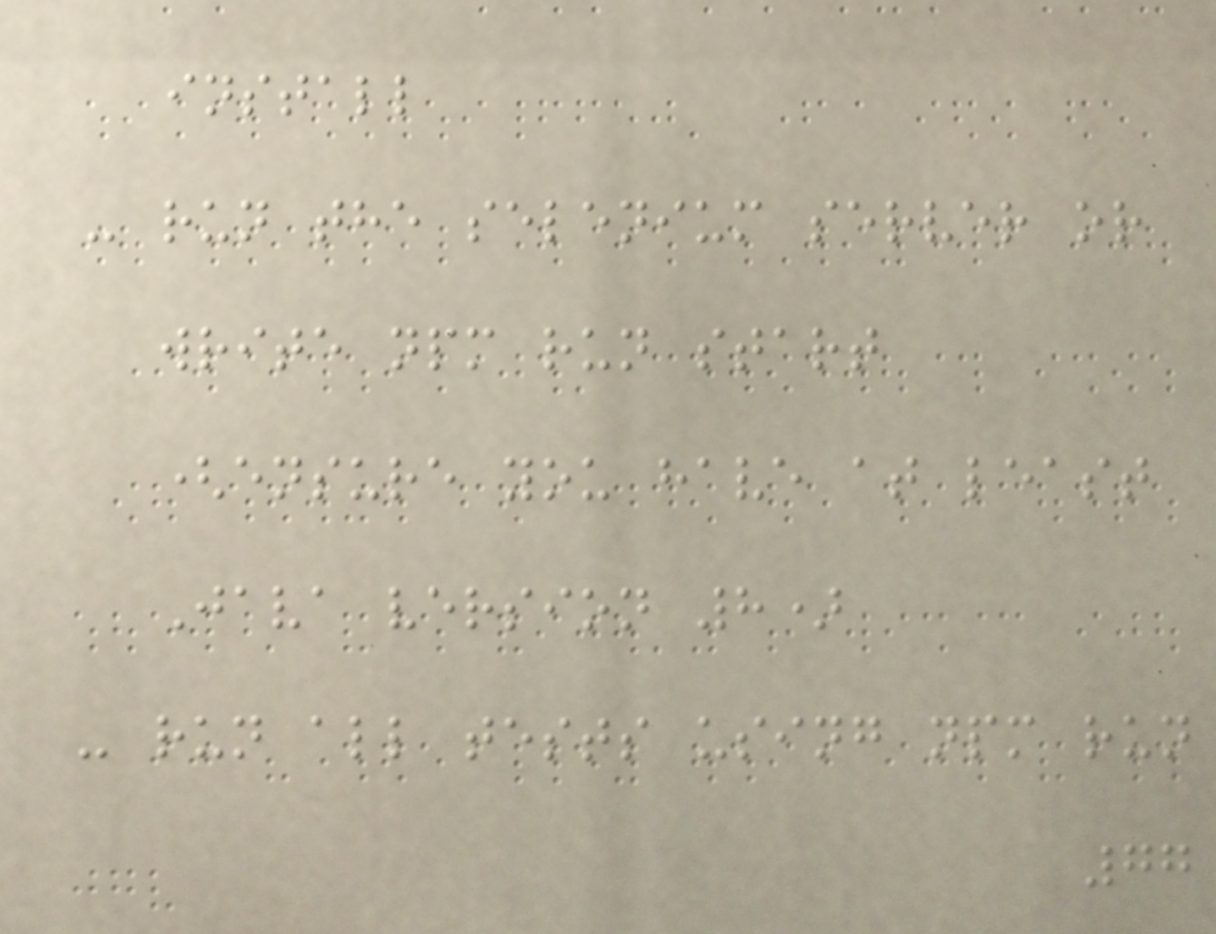install
- run the selenium server or
write npm run start
(ensure you have at least
Java version 8)
- run all tests using npm run
77
